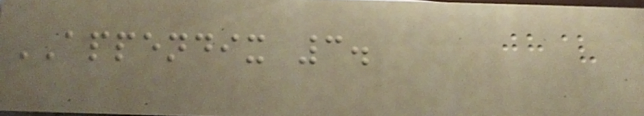APPENDIX 3.
